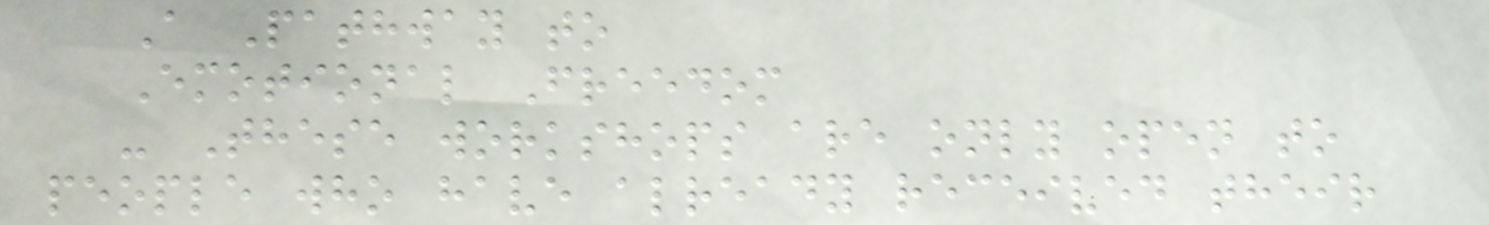A Pathway to
Emotional Freedom
- These workshops are only open to
people who have already received their
